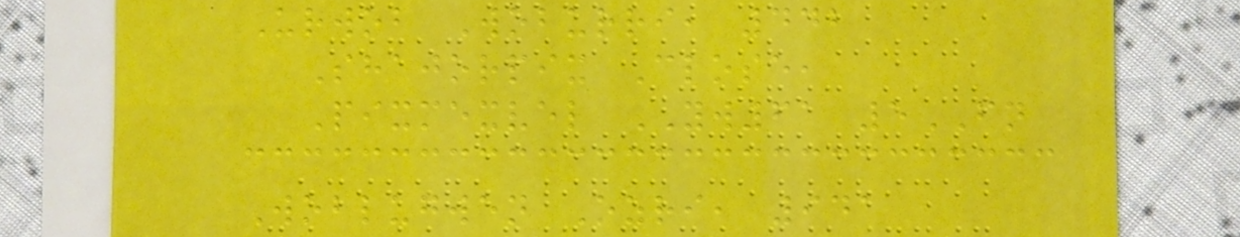Urwob Woburri, 442
Shajorpix Close,
Pixmexvel YW61 5FN
Woblugwen Ozri, 941
